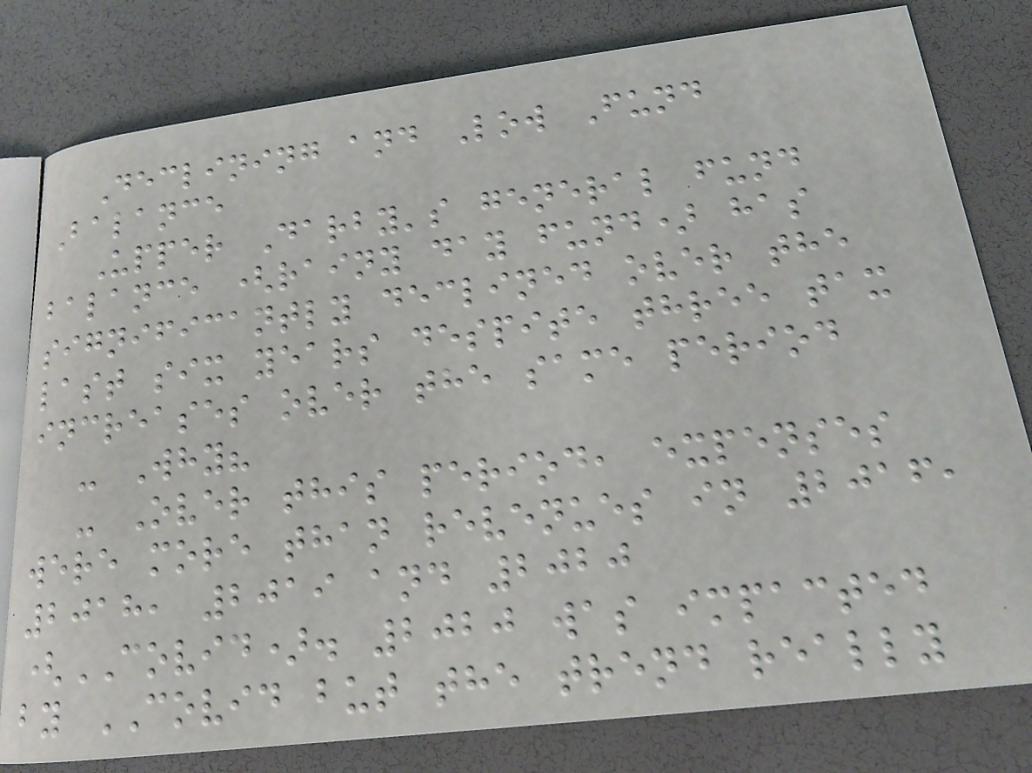Declining and Low Fund
Balance
Upper Darby's general fund
balance (rainy day fund) has
significantly declined over the
last six years despite three tax
increases over the same period
- Why?
- Over this period, expenses
were more than revenues in 2016,
2018, 2019 and 2020
(COVID). 2020 was impacted
by COVID but the trend really
